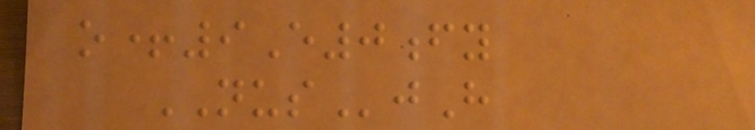o+9E0fy
NUSjH
